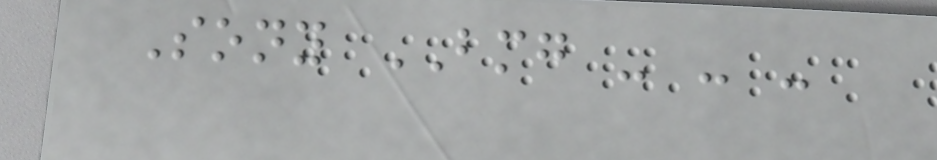Sony BMG - - -
